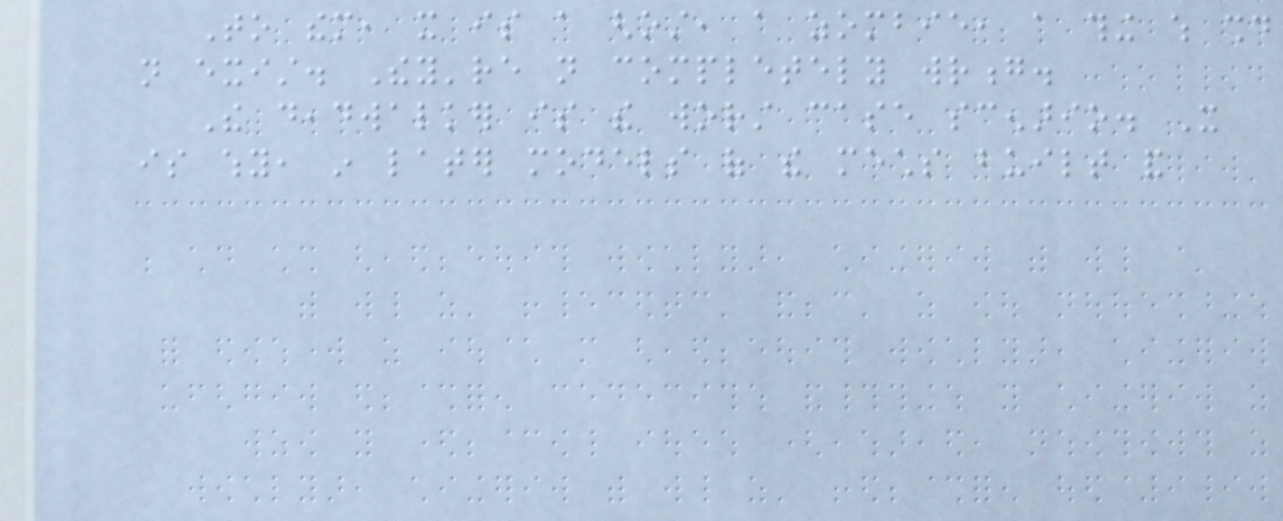To them, it is a ghost, a zombie, a thing which should
not exist. They're not completely wrong.
The deadwalker is the worst case scenario. It
is why, in later models of the mechs built and
